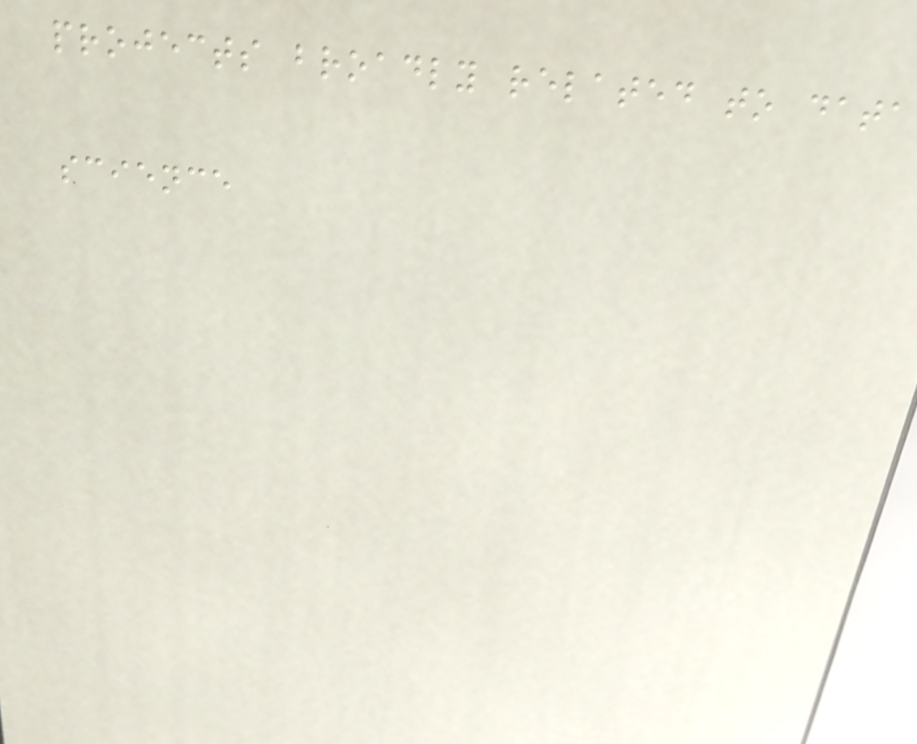projects broadly related to data
science
